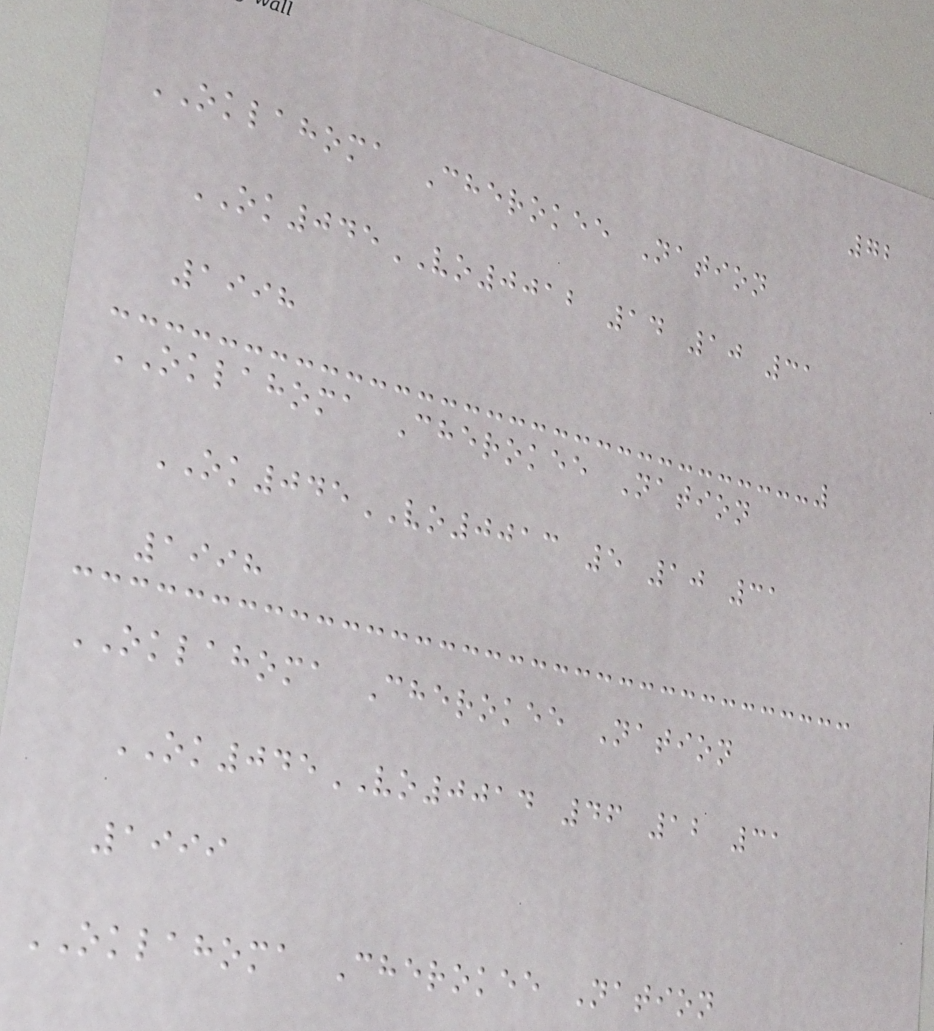72
OKLAHOMA Cherokee Nation
OK045VO0012 14 10 31
1998
OKLAHOMA Cherokee Nation
OK045VO0013 5 10 31
1998
OKLAHOMA Cherokee Nation
OK045VO0014 46 12 31
1999
OKLAHOMA Cherokee Nation
